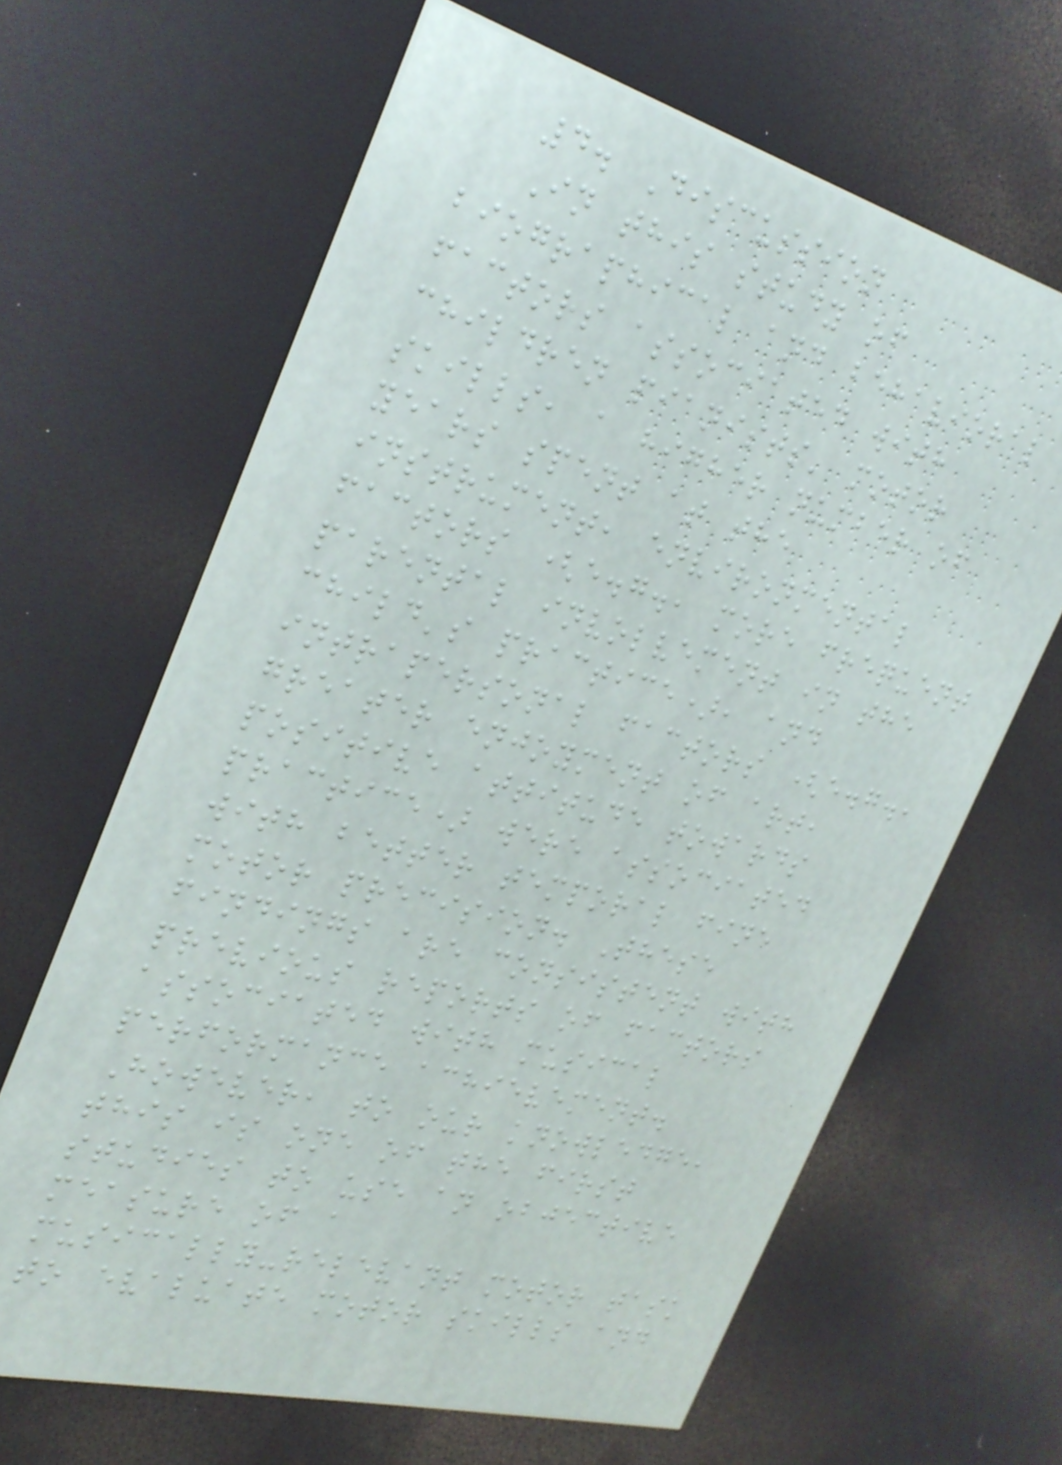4. Discussion
In this study of
biographical and behavioral
factors associated with
children pianists' motor
skills, a higher number of
years spent at the
instrument, environmental
factors (e.g., more frequent
parental involvement in the
child's practice), and
intrapersonal factors (e.g.,
greater enjoyment of art,
positive attitude towards
practice) were associated
with better temporal fine
motor precision. These
findings are consistent with
previous reports of factors
associated with musical
performance achievement.
However, to our knowledge,
this is one of the first
studies to use an objective
measure of a
musically-relevant motor task
to evaluate motor skills and
